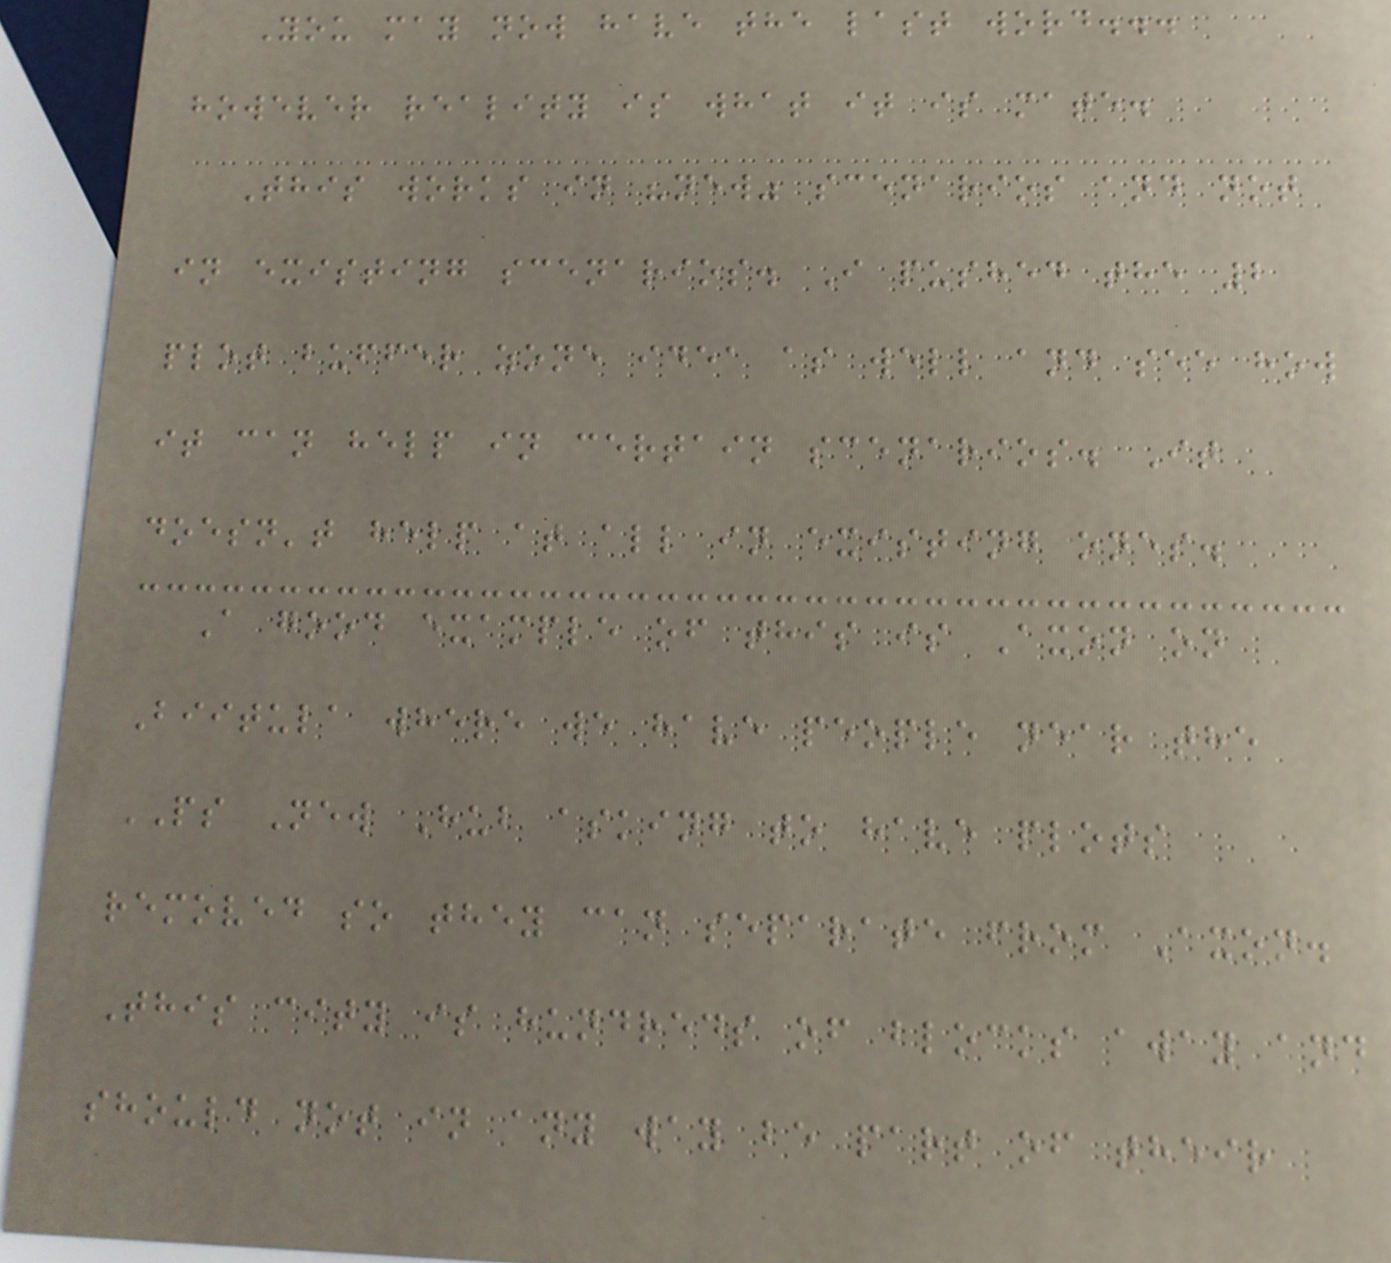You may now have the last word...
however reality is what it is mate.
This works in "new" scenarios and not
in existing scenarios. I pushed the 2
plot buffer zone idea as well and see how
it can help in certain scenarios. It
doesn't help at all in existing ones.
A good example of this is Axon on
Biitula where we have people near the
PS New Hub asking to have plots
removed so they can separate from Axon.
This city is hundreds of blocks away and
should not in any way be part of their
